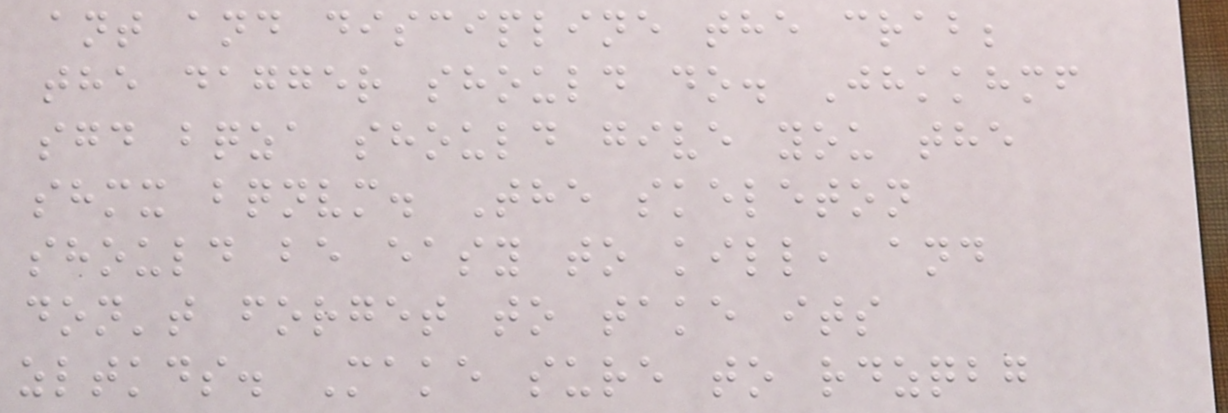ant and discipline the crab;
the dagger should do. Jhkkhmf
sgd bqza should give you the
shmx bqnvm. The skeleton
should be easy to kill, and
don't forget to take its
zltkds. Make sure to rdzqbg
